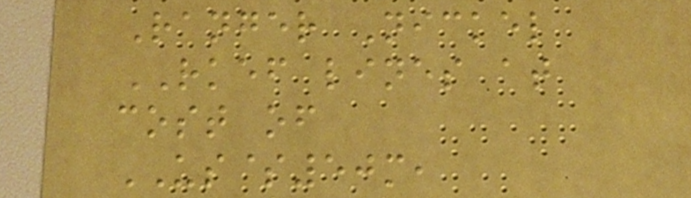Ranger Nickel
RKEF lines at
cost of
US$50m,
